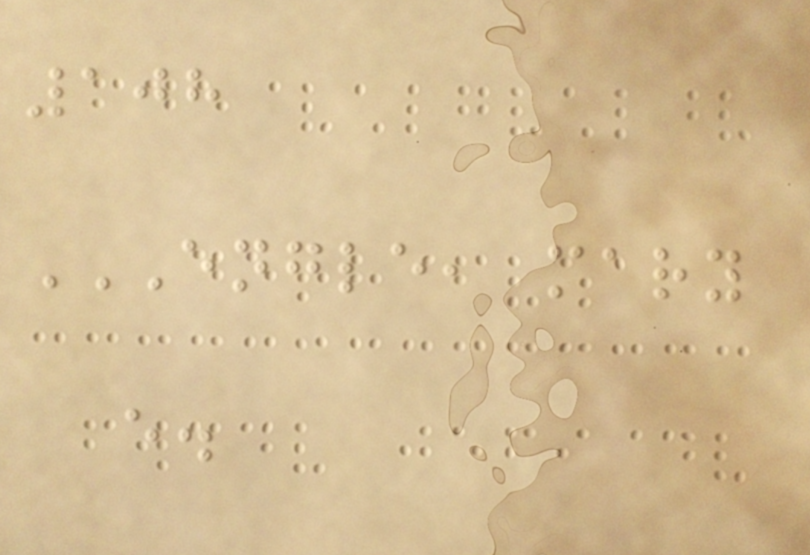108
ENGLE, MARY
E.
